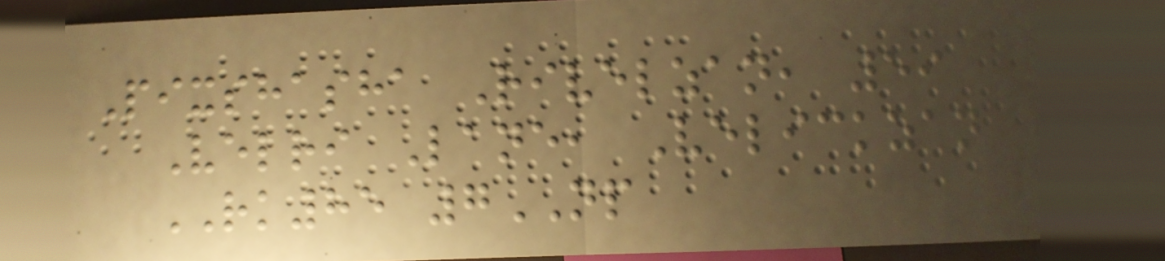Pixshasha Rivelzan, 59
Velri Lane, Velickzan
RK85 7NP
